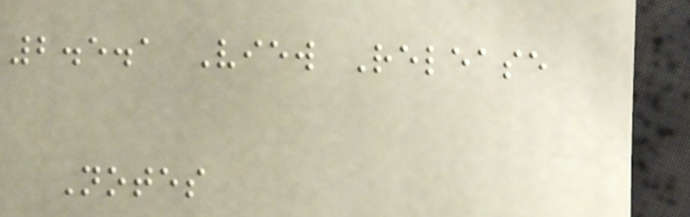2.5.1 View Release
Notes
